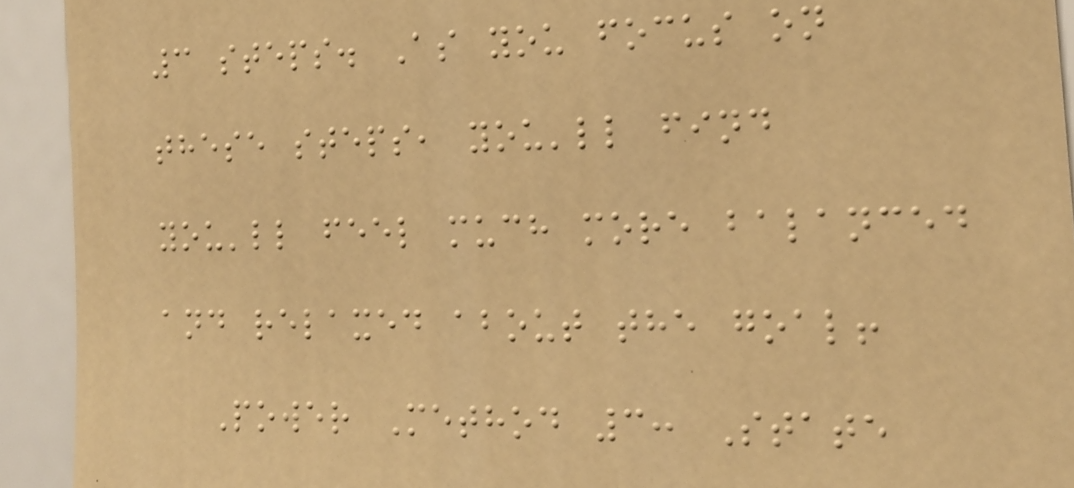3 steps. As you focus on
these steps, you'll find
you'll feel much more balanced
and relaxed about the goal!
Power Method 3: State
